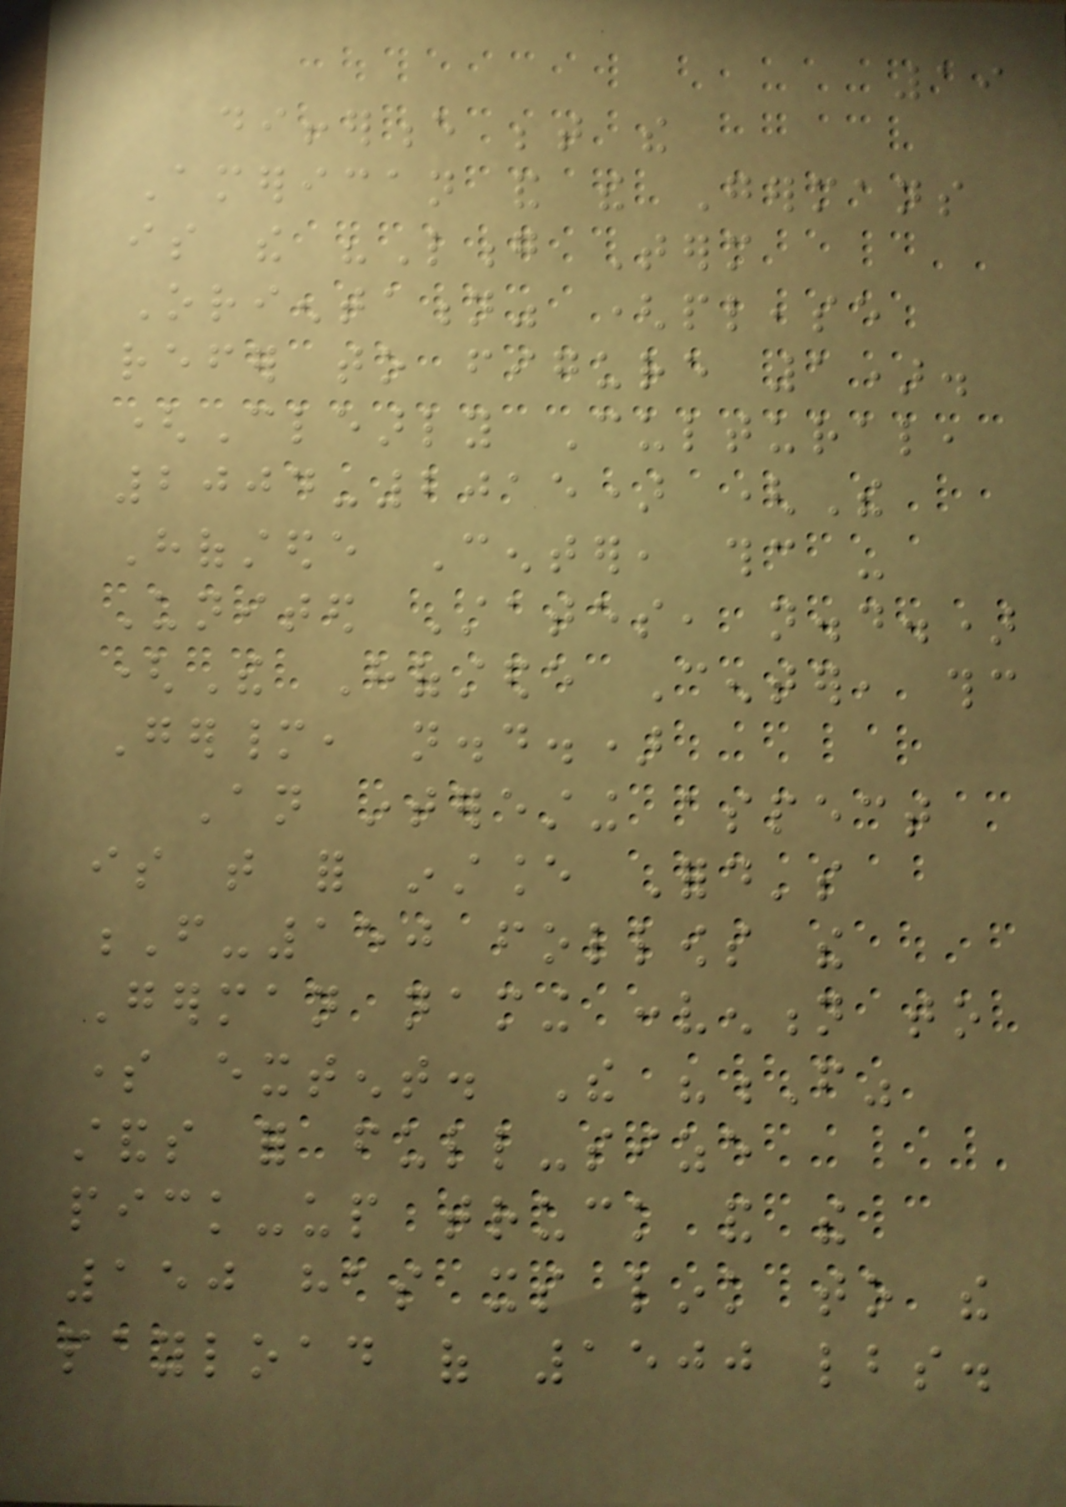19
difference between the
American and the Germans
is the "Long Term
Orientation" (please
refer to figure 1).
(Clearly Cultural,
2004-2015) (The
Hofstede Center, thc -
United States, n.d.)
(The Hofstede Center, thc
Germany, n.d.)
An interesting aspect
is that for instance Ford's
F-150 follows the
German naming convention to
some extent. The "F"
stands for full-size
pick-up truck and the
150 has its link to the
payload of 1500 lbs.
